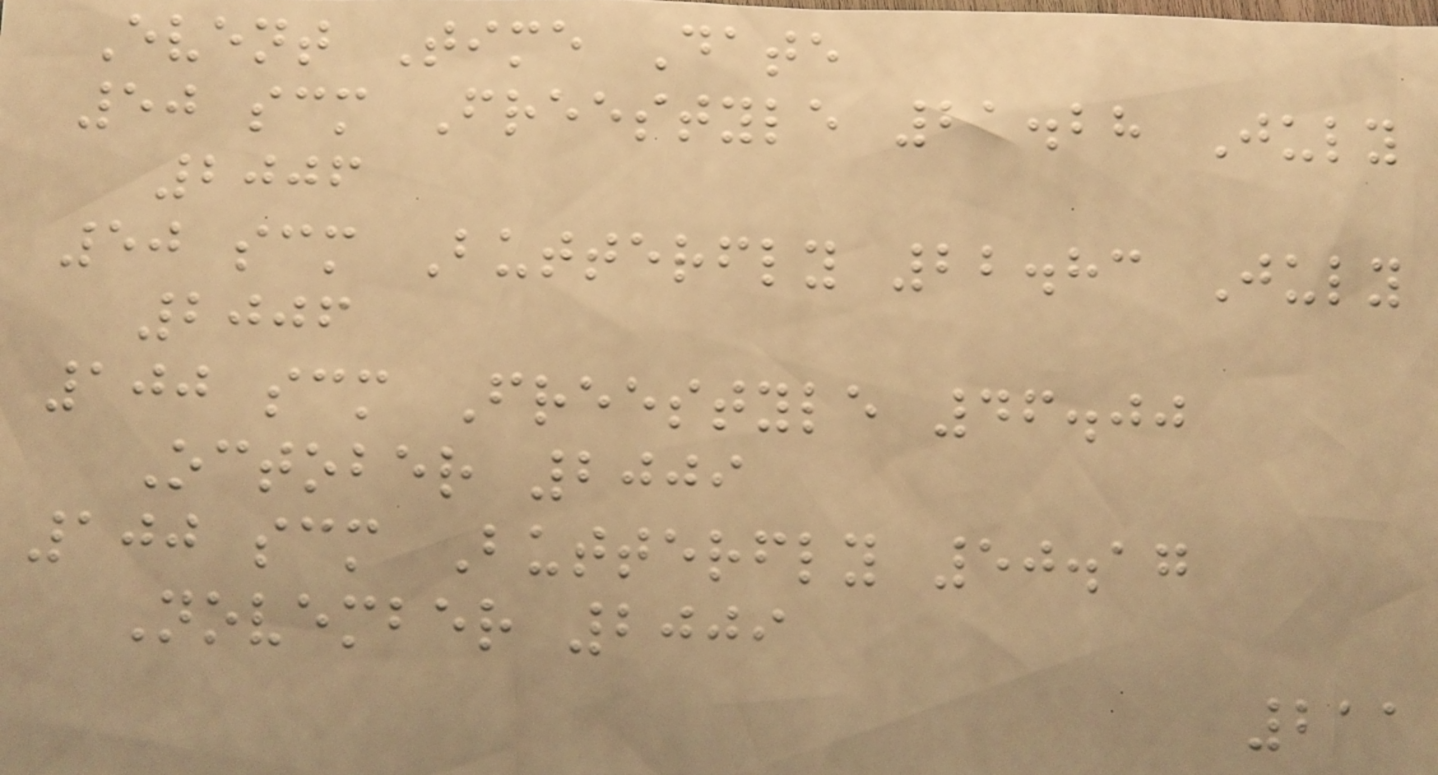Event Time Date
50 scm Freestyle 21.28 July
2006
50 scm Butterfly 22.83 July
2006
100 scm Freestyle 46.00
October 2009
100 scm Butterfly 50.17
November 2009
211
